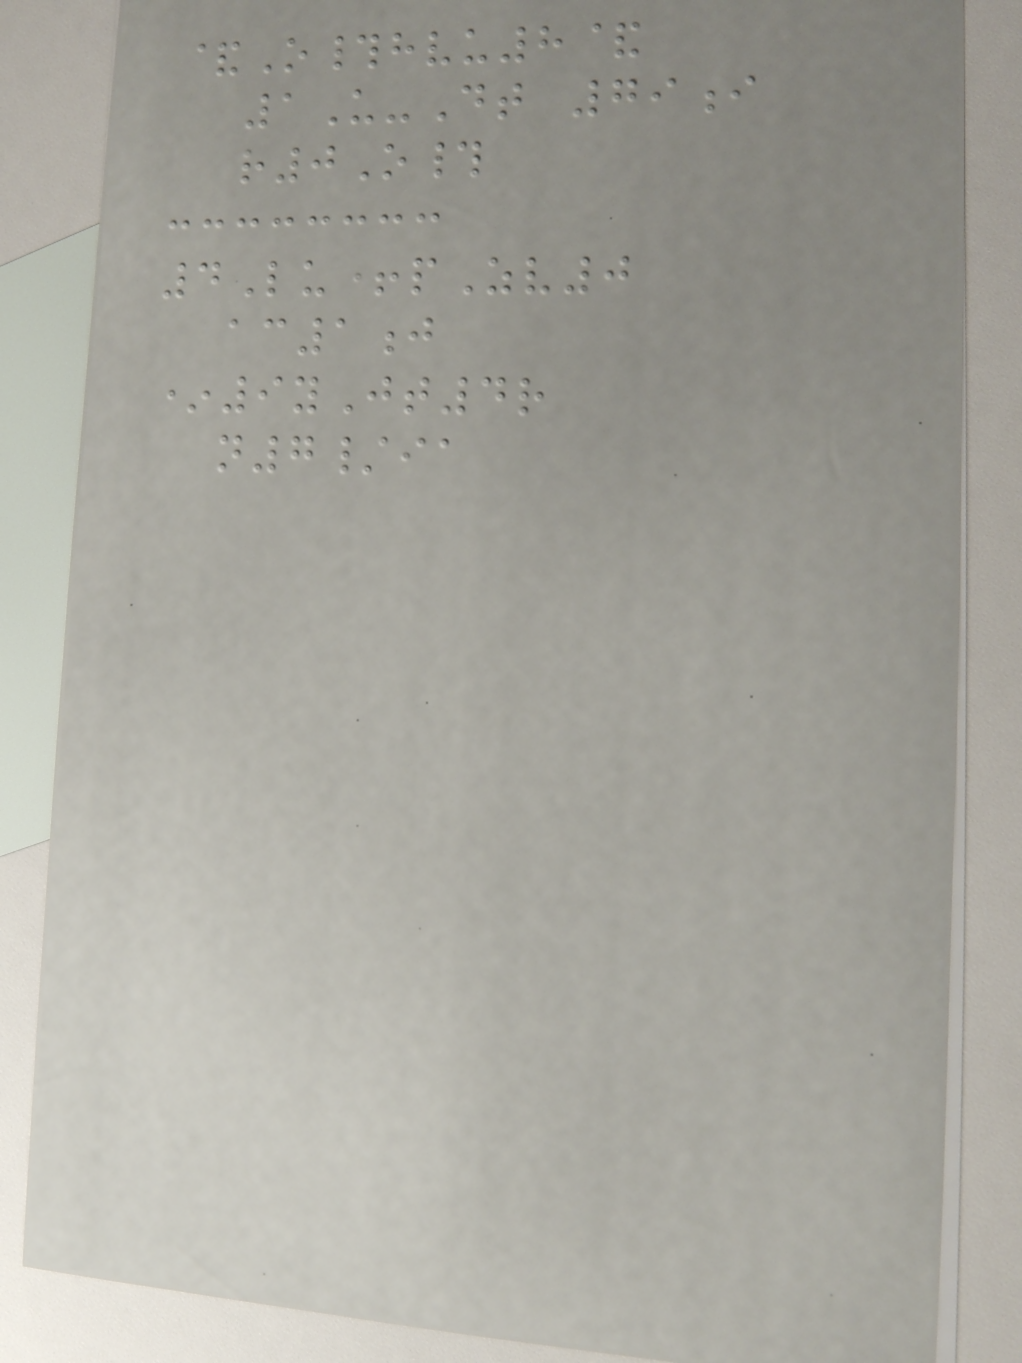&O#hvu8&
1U-Dt 79i
r0O#
4Lu+pZv0
ac1j
*9yJt4r
n7/ia
